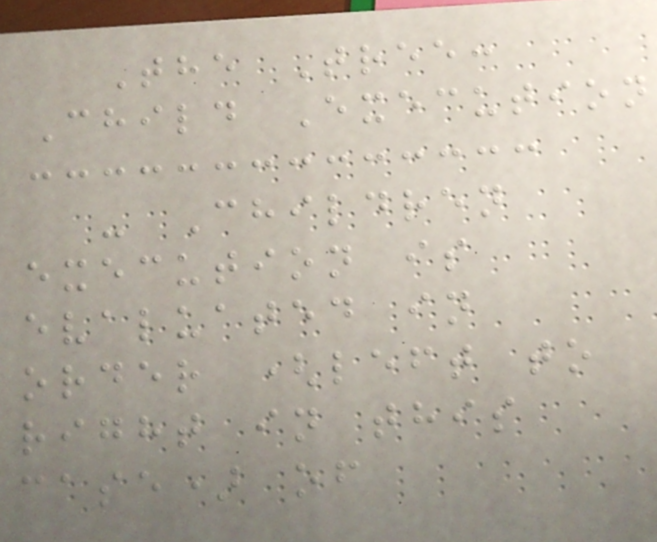The Tree:
Child Execution
- Children
execution is
evaluated in
order (left to
right in this
case) of
